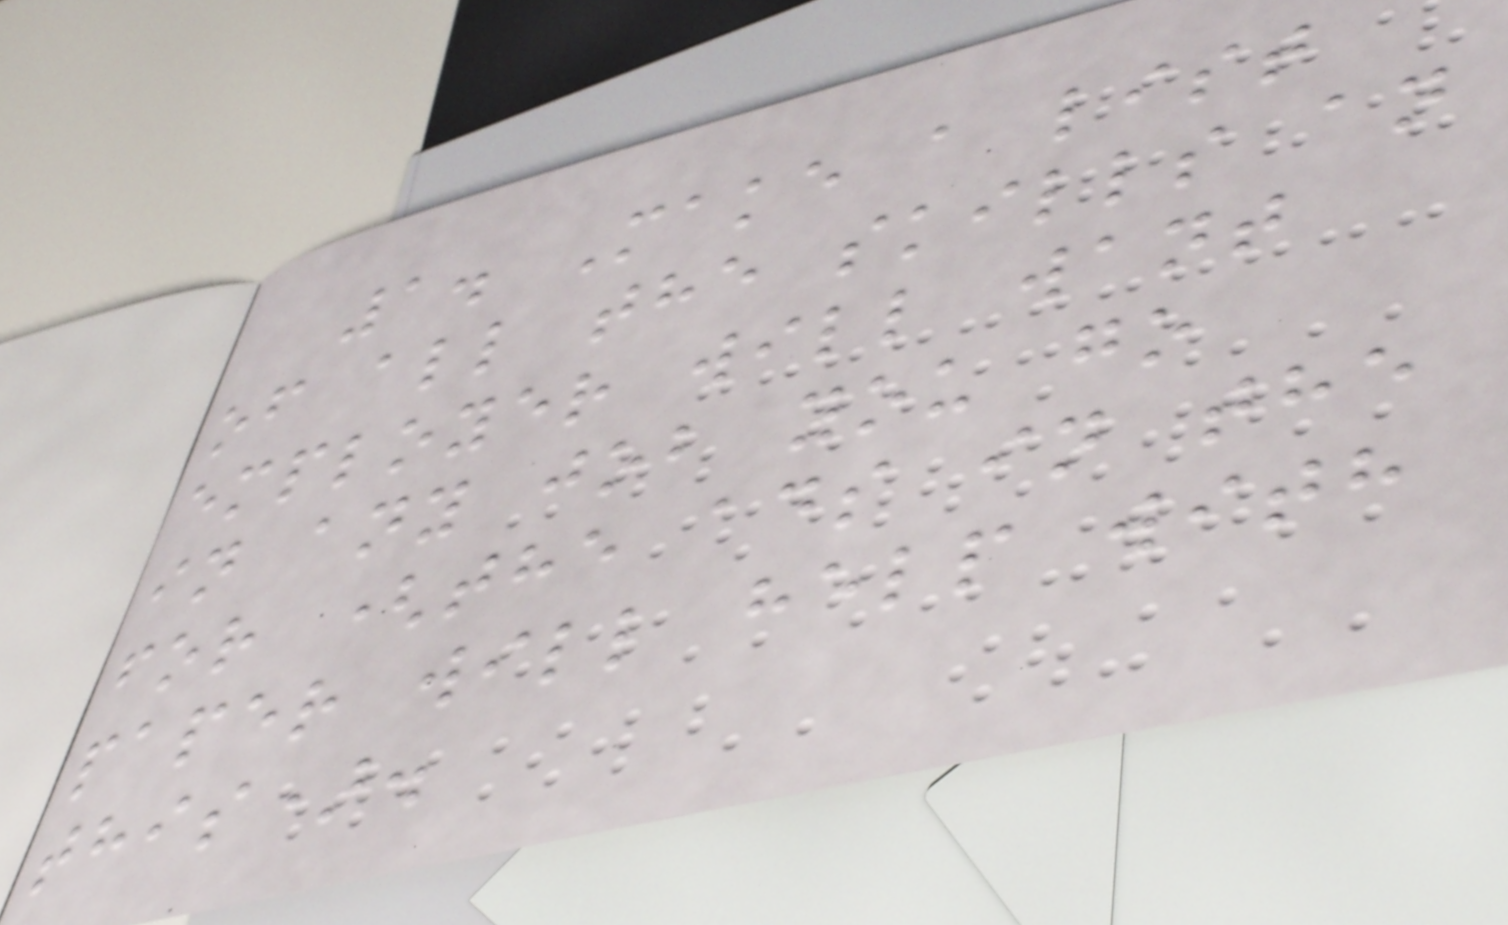1. Make a list
of all the skills an
employer will want
in any job you go
for (the ads in the
paper will help with
this).
